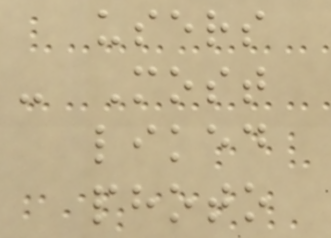users
- Most
liked
photo
